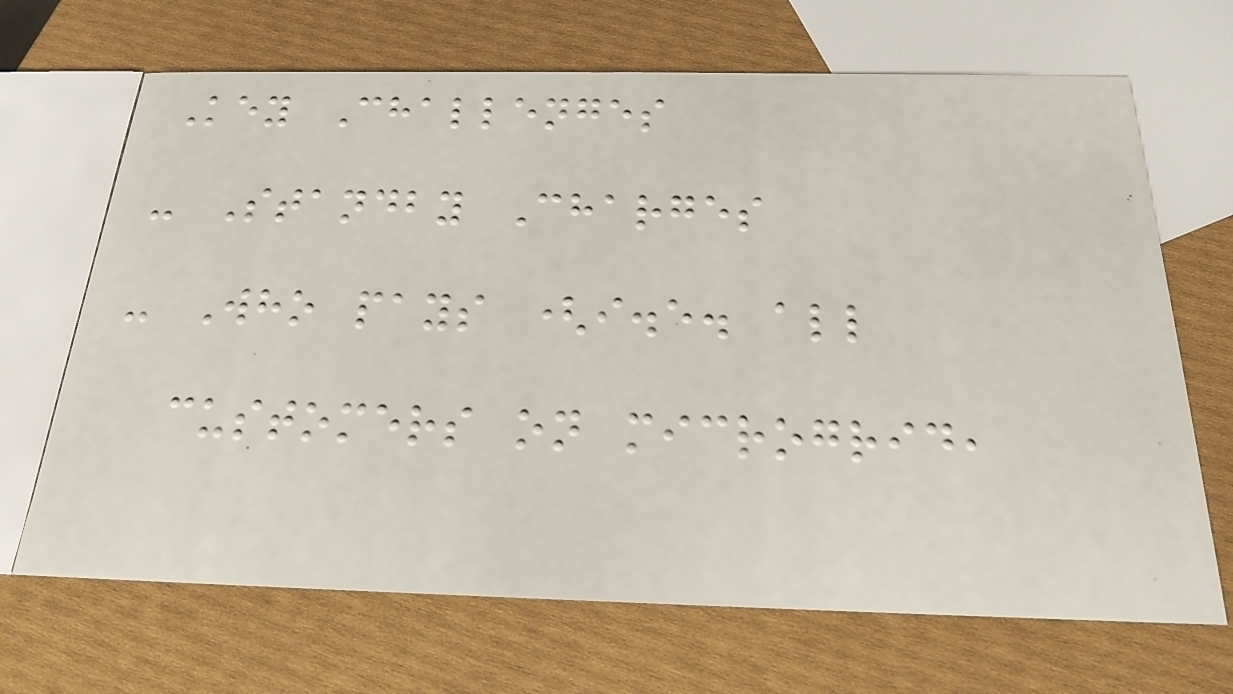Key Challenges
- Standby Charges
- Who pays (i.e. all
customers on microgrid,
